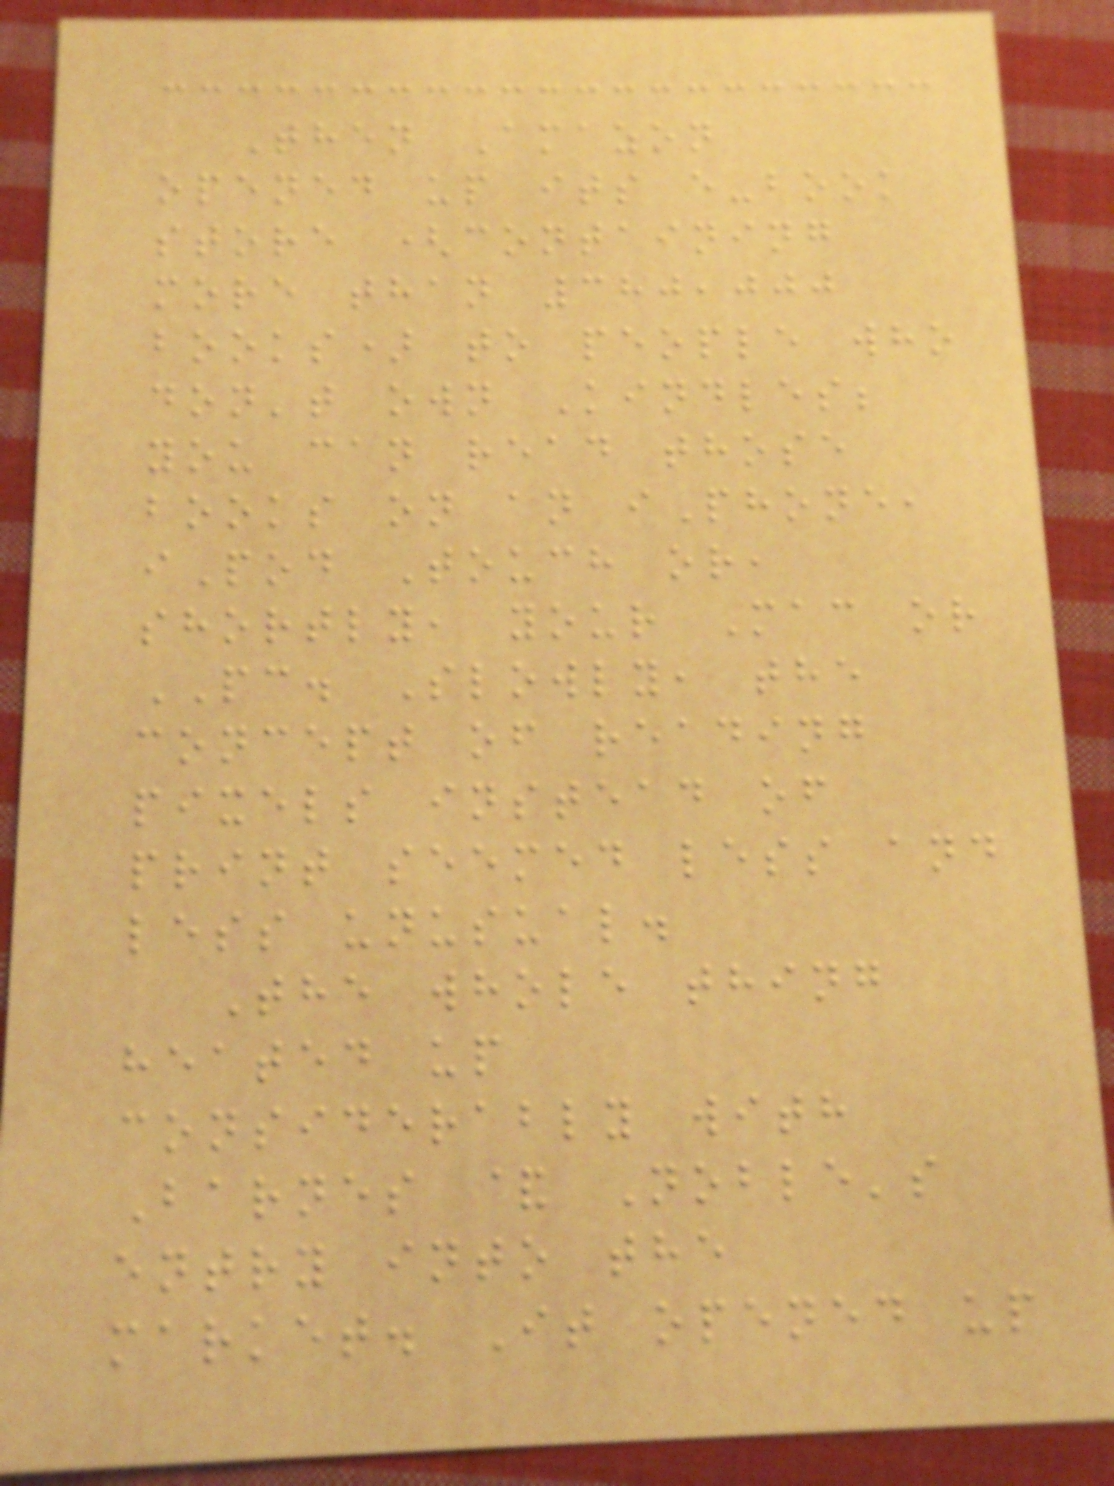Then Amazon
opened up its e-book
store (containing
more than 380,000
books) to people who
don't own Kindles;
you can read those
books on an iPhone,
iPod Touch or,
shortly, your Mac or
PC. Slowly, the
concept of reading
pixels instead of
print seemed less and
less unusual.
The whole thing
heated up
considerably with
Barnes & Noble's
entry into the
market. It opened up
